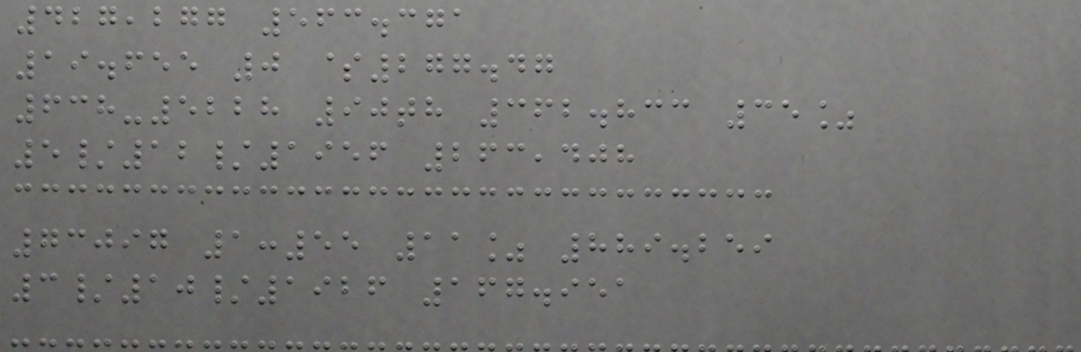427,277 563.371
19.655 0 $277.47
638-5228 90th 362.833 35%
5/12/1956 263,408
73097 1:55 11% 889.259
3/10/1926 167.951
